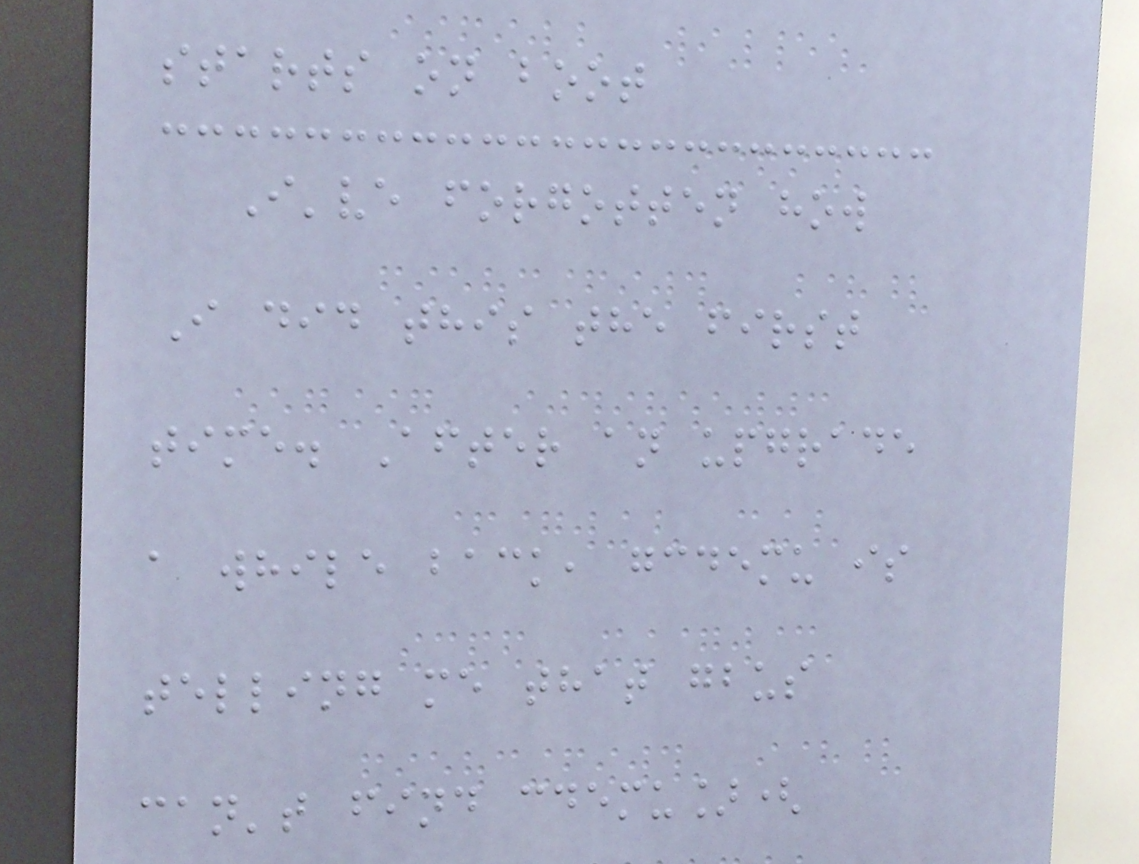starts on boot
I've forgotten how
I did this the first
time. After an upgrade
a while back, gcdemu is
telling me that gbus
can't find cdemu](
